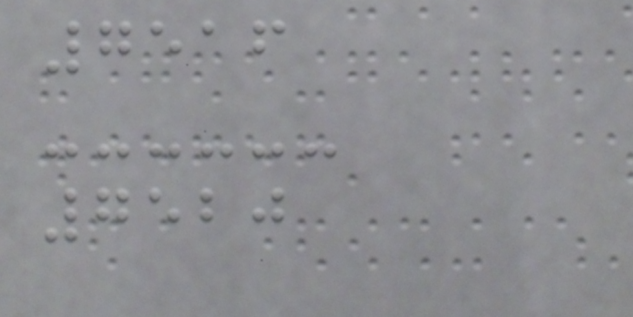7516
7520
